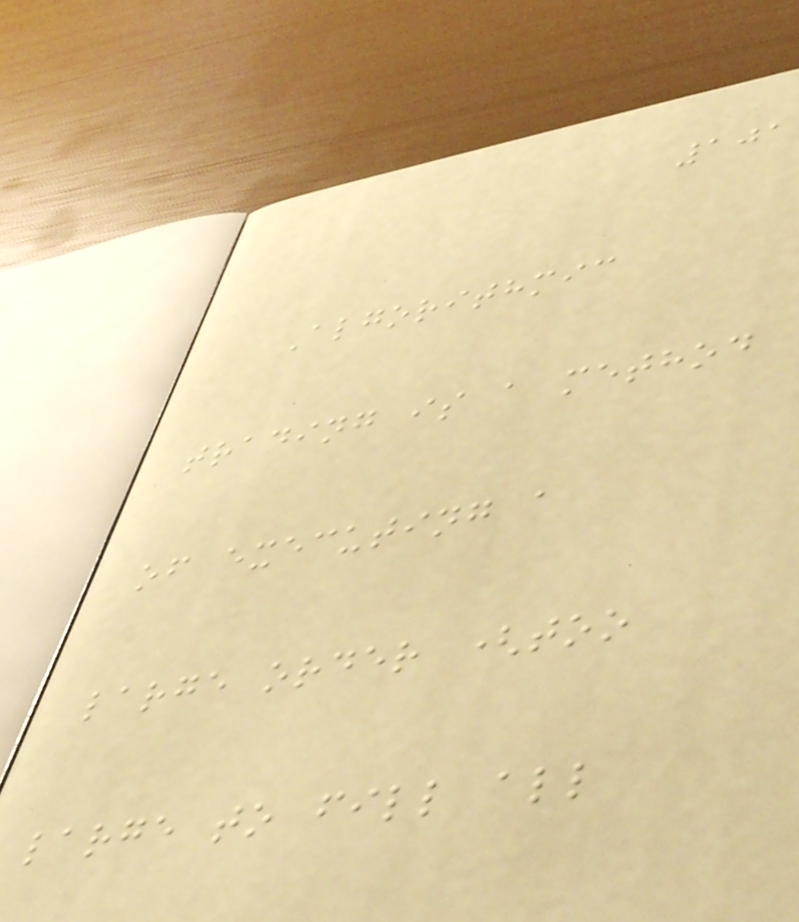101
Algorithmic
trading is a method
of executing a
large order (too
large to fill all
